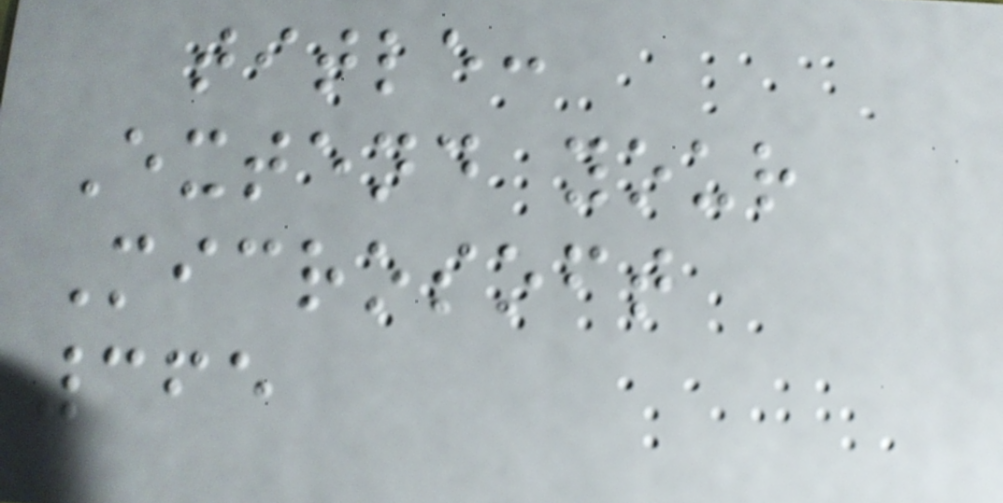title:
Extend your
Microsoft
365
